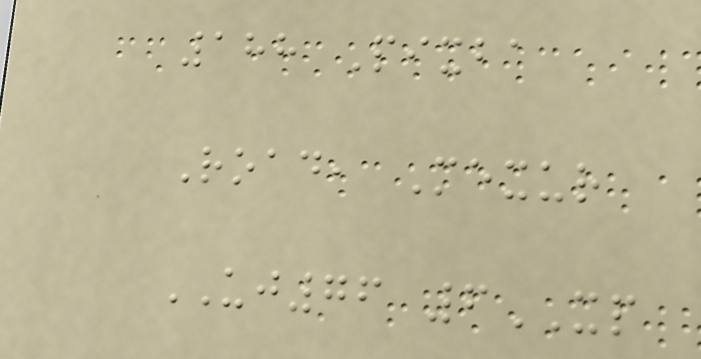188 Pixba
Road, Mexur
UJ76 6XP
